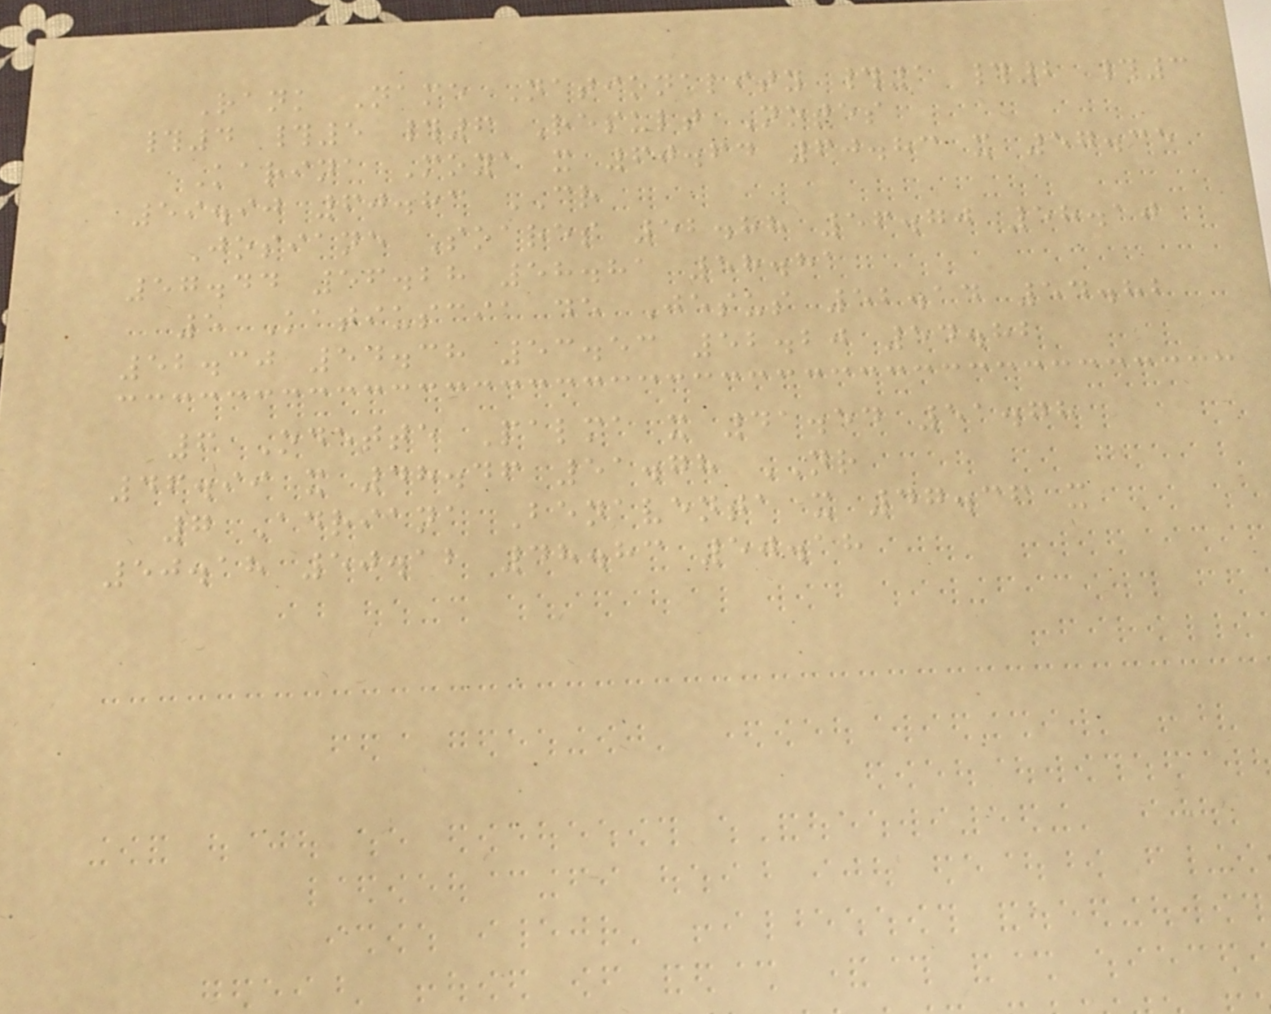Rank Name Nationality #1 #2 #3
#4 #5 #6 Result Notes
Karina Moya x 60.64 60.83 x 57.35
59.90 60.83 CR
Josiane Soares 52.88 56.70 58.10
57.44 56.28 58.81 58.81
5 Katiuscia de Jesus 52.14 54.82
52.30 54.38 53.53 52.20 54.82
6 Odette Palma x 41.54 51.78
46.99 x 48.46 51.78 NR
7 Adriana Benaventa x 47.36 x
50.18 50.12 48.83 50.18
